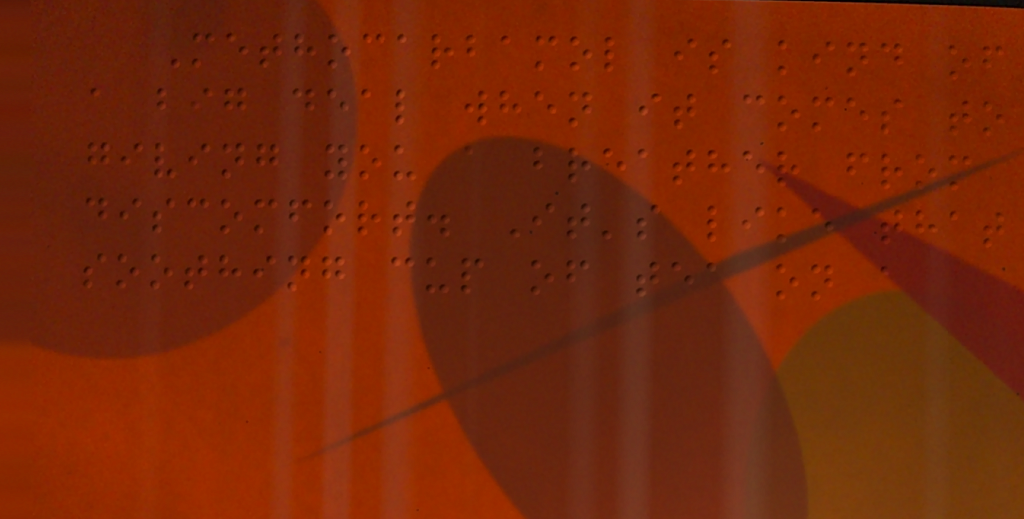Methocarbamol is kind of
a big deal when it comes to
giving you a breather from
discomfort. It's like that
soothing cup of tea on a
